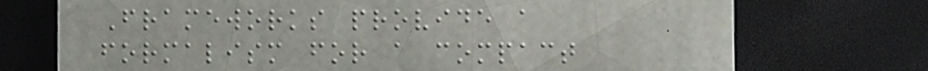Frameworks provide a
formalism for a compact
